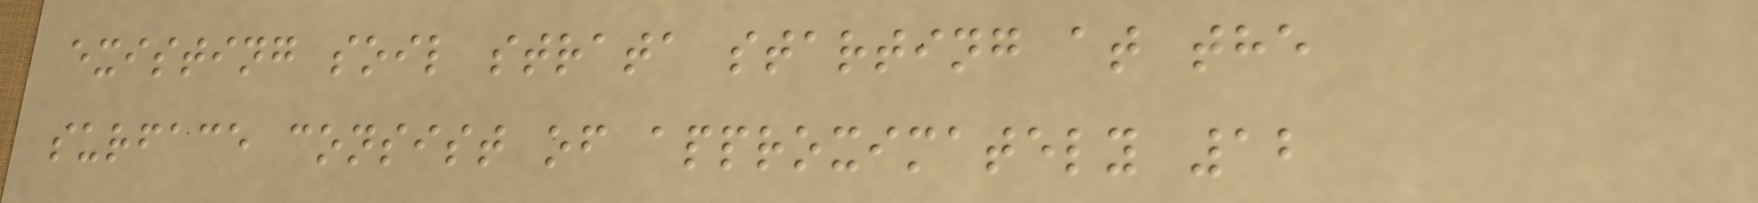existing soil strata starting at the
surface consist of approximately 12
